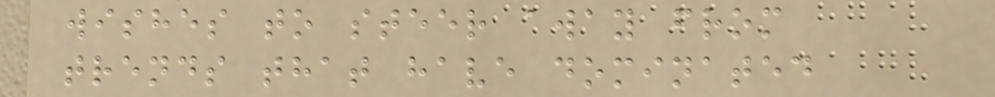wishes to steer away from
trends that have dominated
